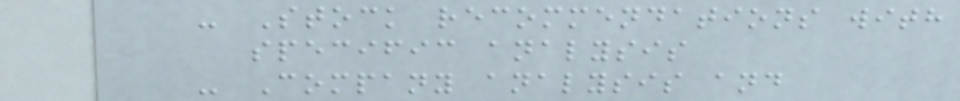- Stock recommendations with
specific analysis
- Company analysis and
